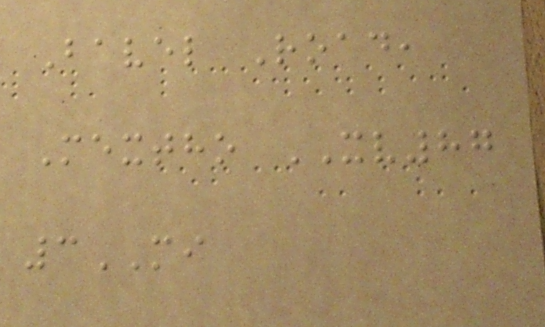Bavel Road,
Mextho XV87
3MI
